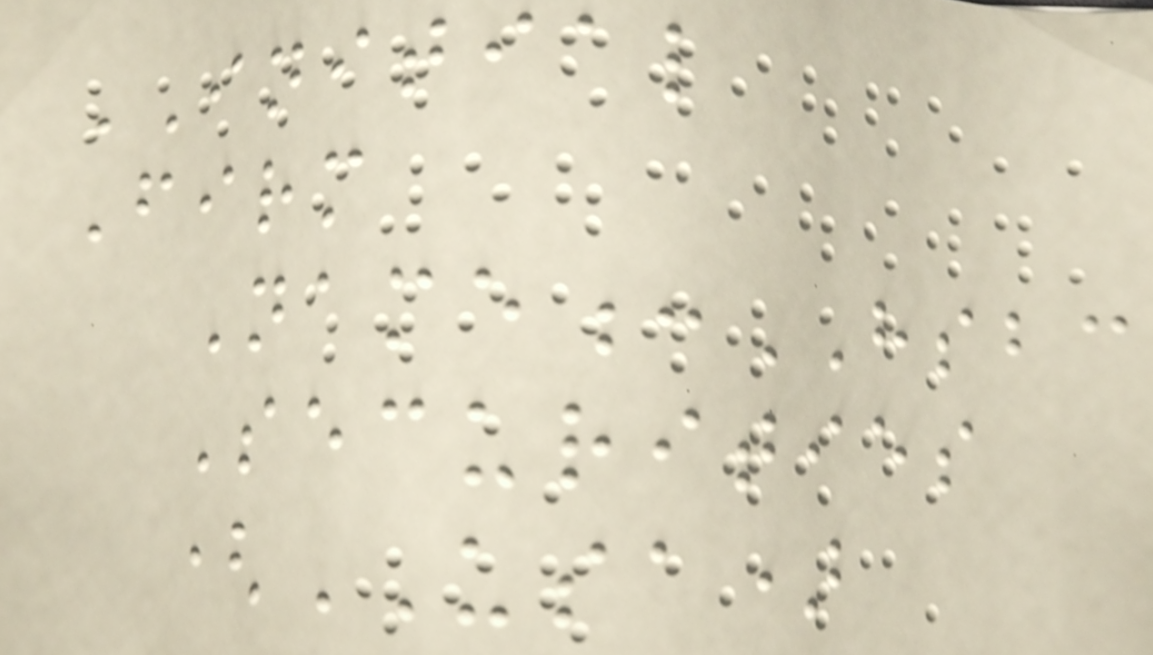INITIAL
Firm
Name:HSBC
Securities
(USA)
